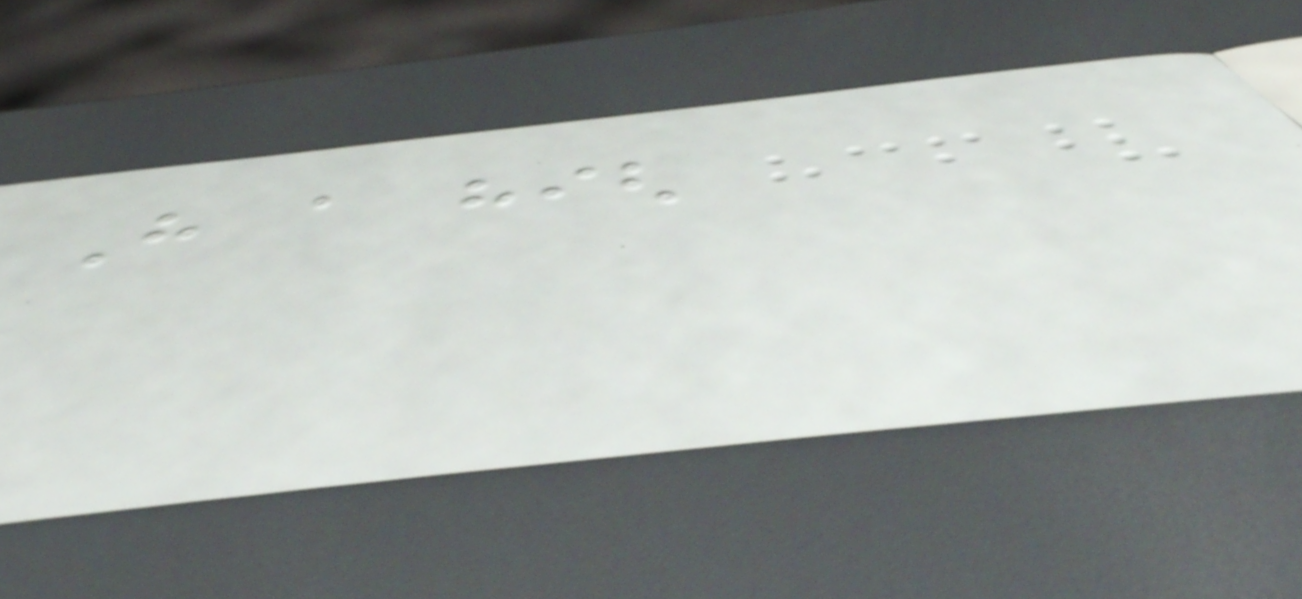Have a high
